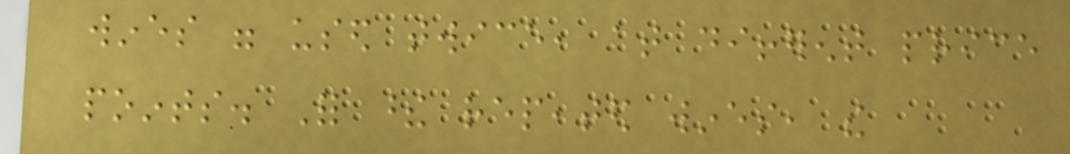wines were used twice, at different price
points. For these repeated wines, the
